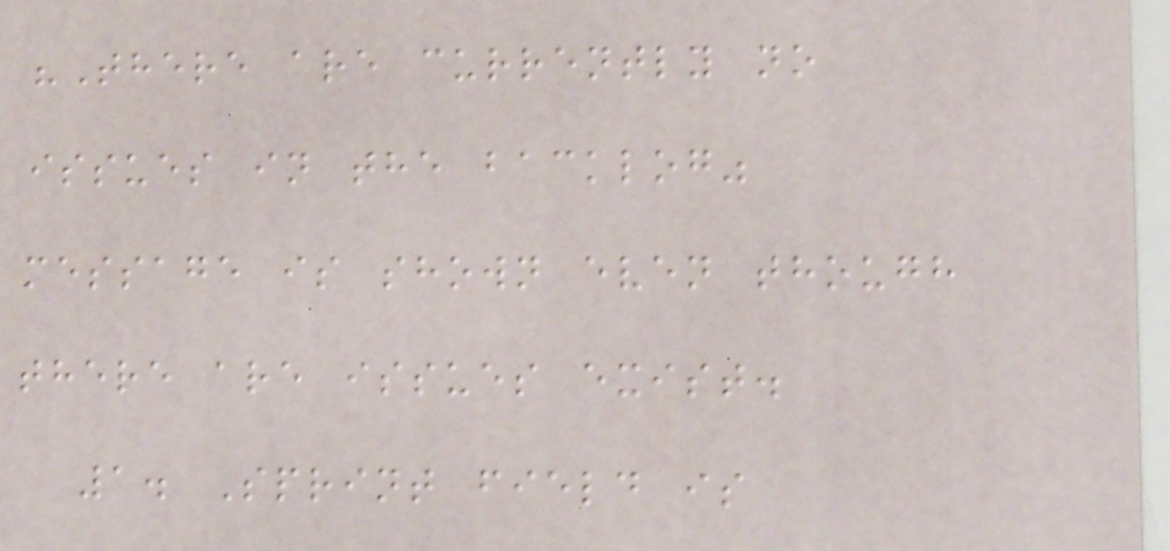"There are currently no
issues in the backlog"
message is shown even though
there are issues exist.
1. Sprint field is
